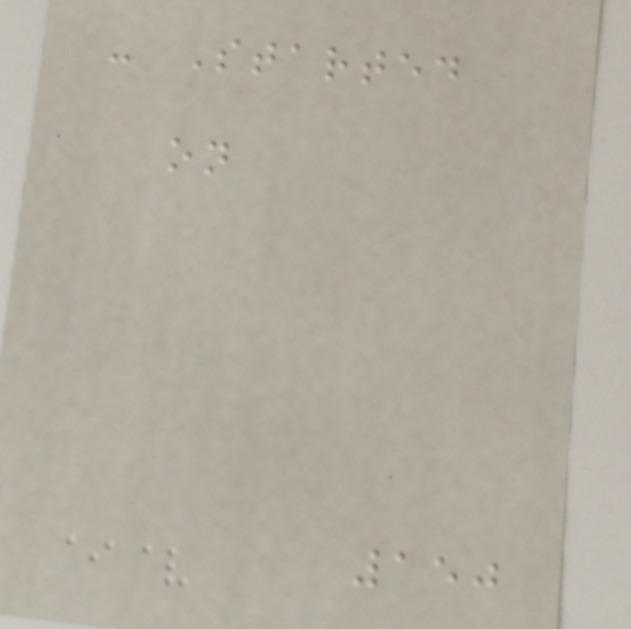- Started
on
150
